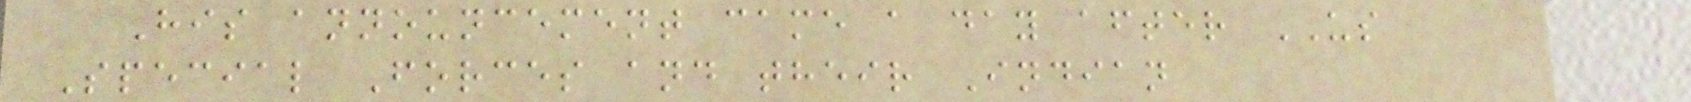His announcement came a day after US
Special Forces and their Indian
